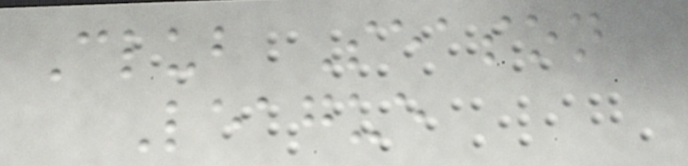Club Season
League
